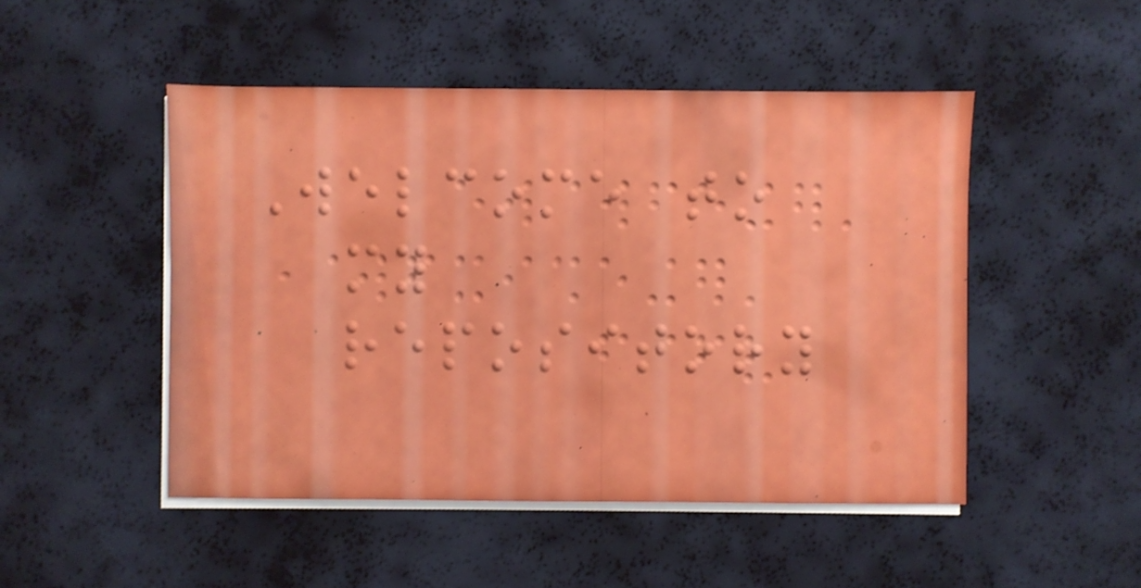Welcome to
my
repository
